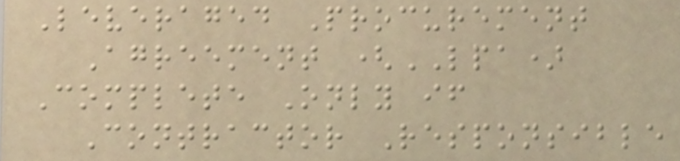Leveraged Procurement
Agreement (LPA)
Complete Only if
Contractor Responsible
